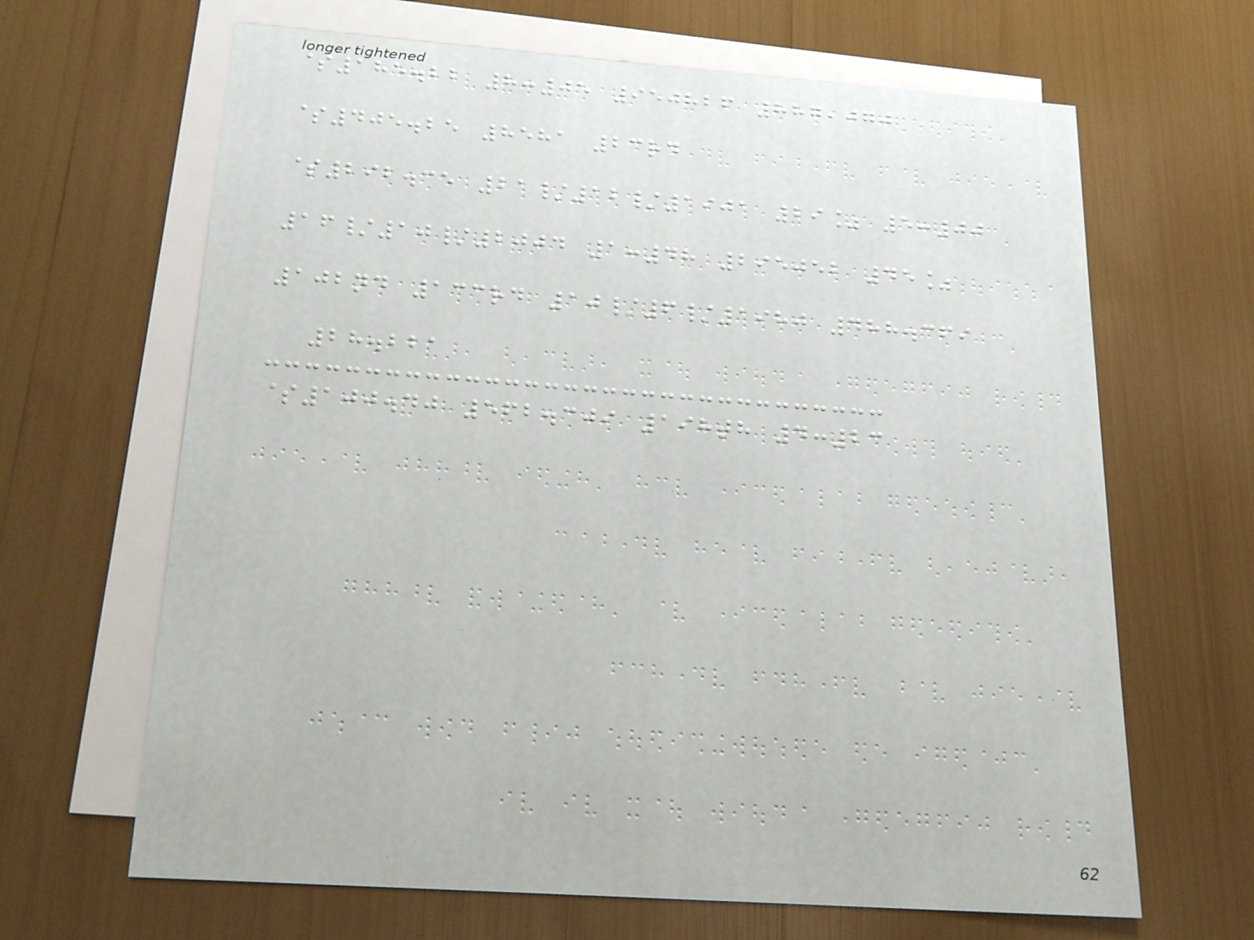$185.22 8:05 950826 887,070
$405.25 8581 23rd
$292.35 21/12/1901 29% 5:00
16/10/2004 1:48 295052 45%
102nd 133rd 10/6/1980 488.369
28.221
$100.40 562.309 198th 4:23
